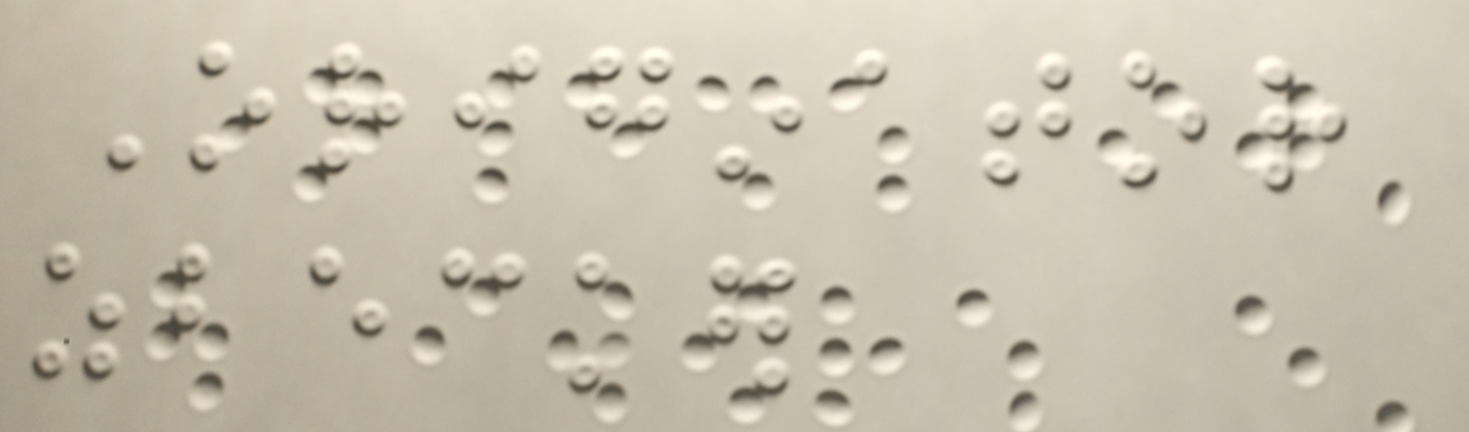Originator
zbecker
